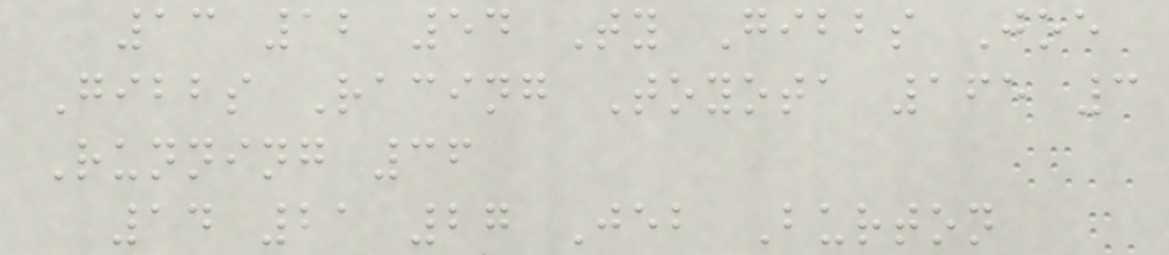13 12 54 Ty Gibbs Joe
Gibbs Racing Toyota 165 3
Running 36
14 21 27 Jeb Burton
